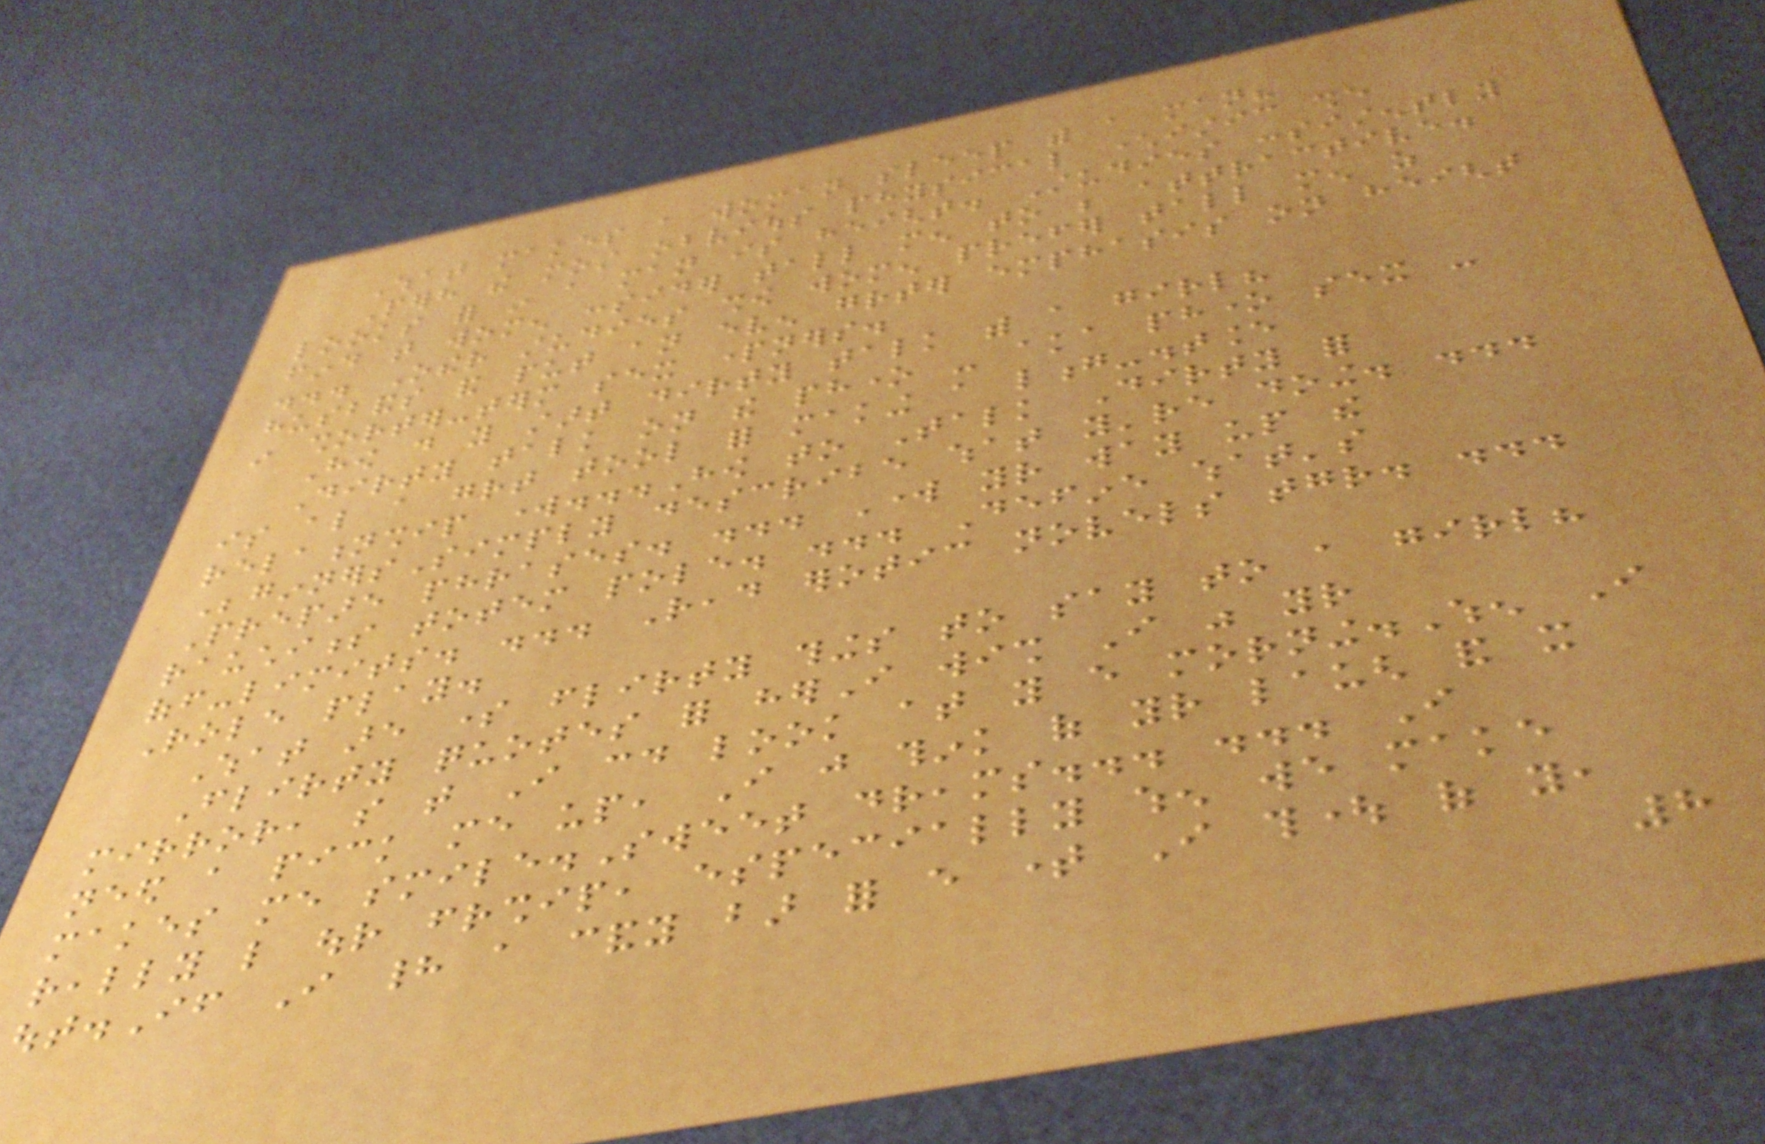What makes a woman sleep with a man?
Perhaps the most obvious physical characteristic she
looks for in a man is height. Studies consistently
find that women consider tall men to be attractive.
... Other studies show women prefer tall men as
husbands and put an even greater emphasis on height
in shorter-term sex partners.
How do you start dirty talk with a girl?
Dirty talk on the phone - aka phone sex -
is also a great tool for making a long-distance
relationship work...How to Talk Dirty for
BeginnersSimply describe what you're doing. ...
Prepare phrases. ... Work your way up the
rauchiness totem pole. ... Define what's
off-limits. ... Read erotic novels together. ...
Role play.
What are some flirty things to say to a girl?
Flirty quotes for herI wish I was your
mirror, so that I could look at you every morning.When I
need a pick me up, I just think of your laugh and it
makes me smile.Sweet dreams... ... I
really like our friendship, especially when we make
out.If I had a candy bar for every time I thought of you,
8
